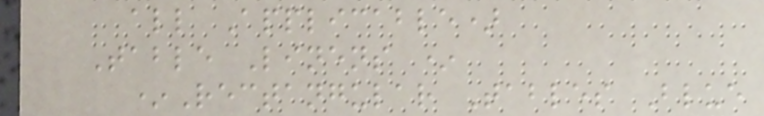all Applicable)
Table Linens *
*Rectangular Tables Blue
